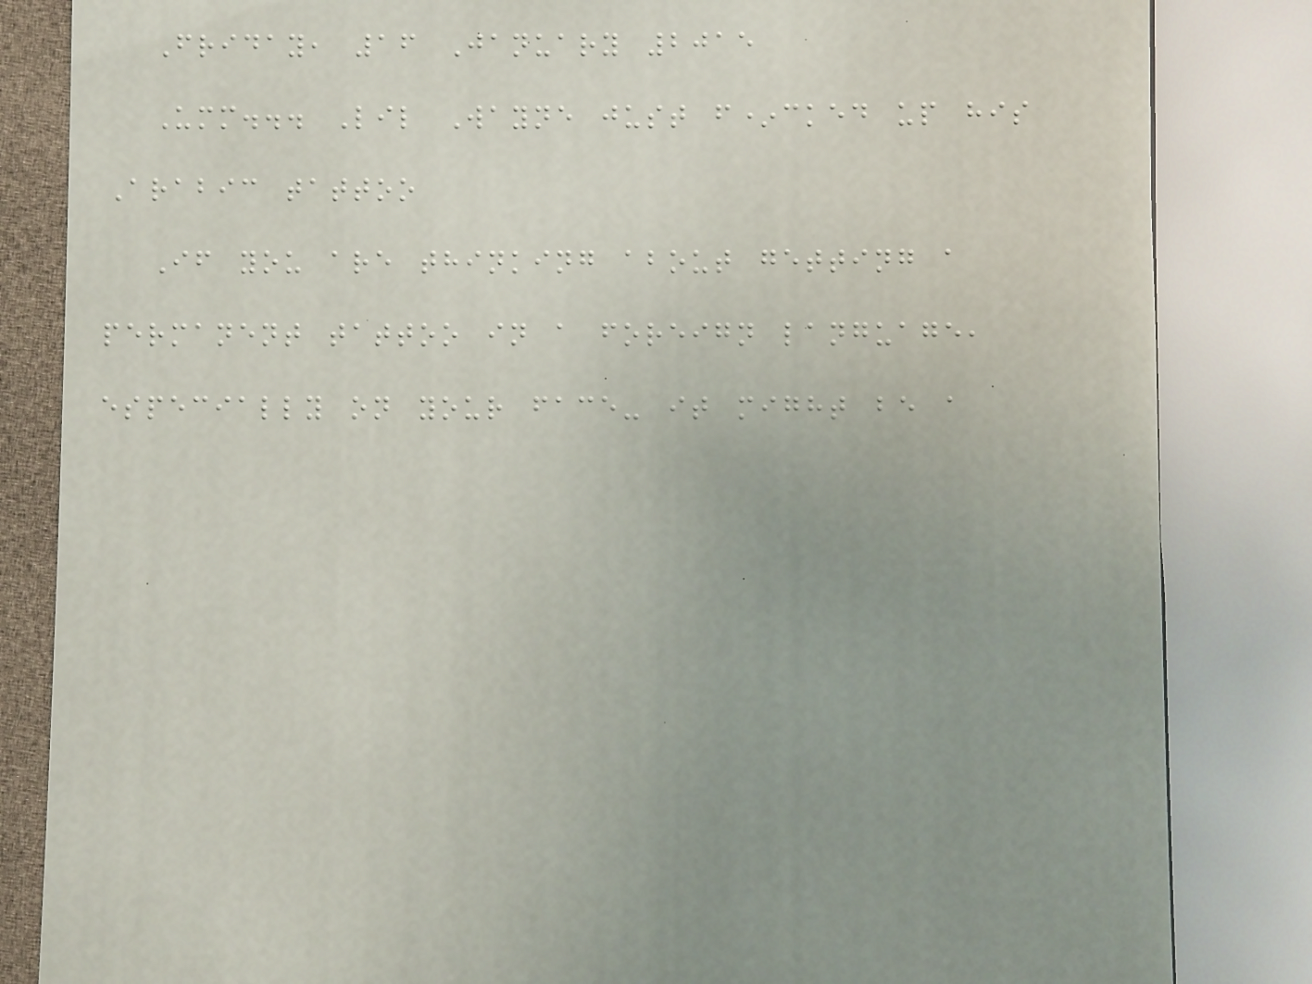Friday, 16 January 2015
Umm... Lil Wayne just f*cked up his
Arabic tattoo
If you are thinking about getting a
permanent tattoo in a foreign language,
especially on your face- it might be a
